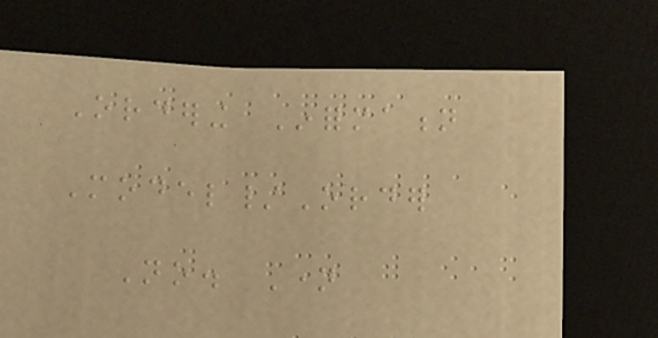Ordering Information
Model/Order
No. Name
